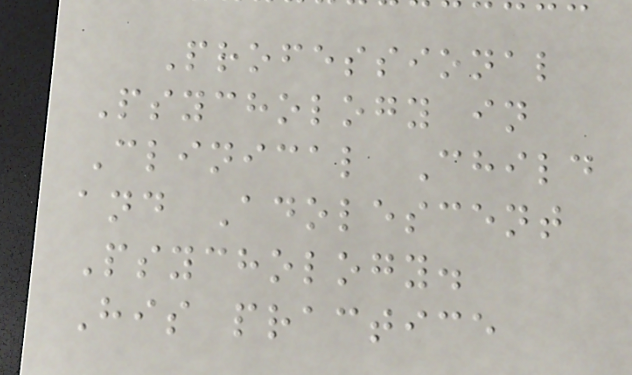Professional
Psychology in
Clinical Child
and Adolescent
Psychology.
His practice
